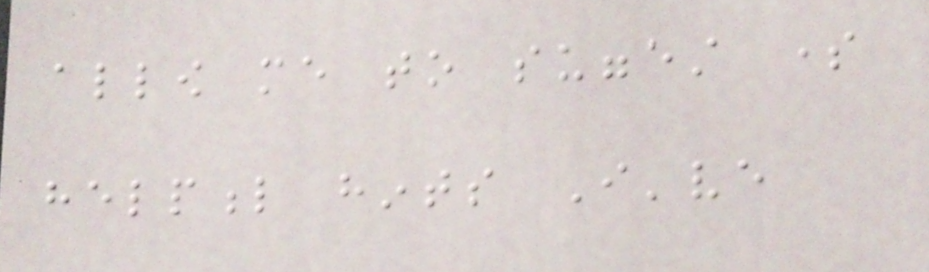allow me to suggest some
helpful hints I've
